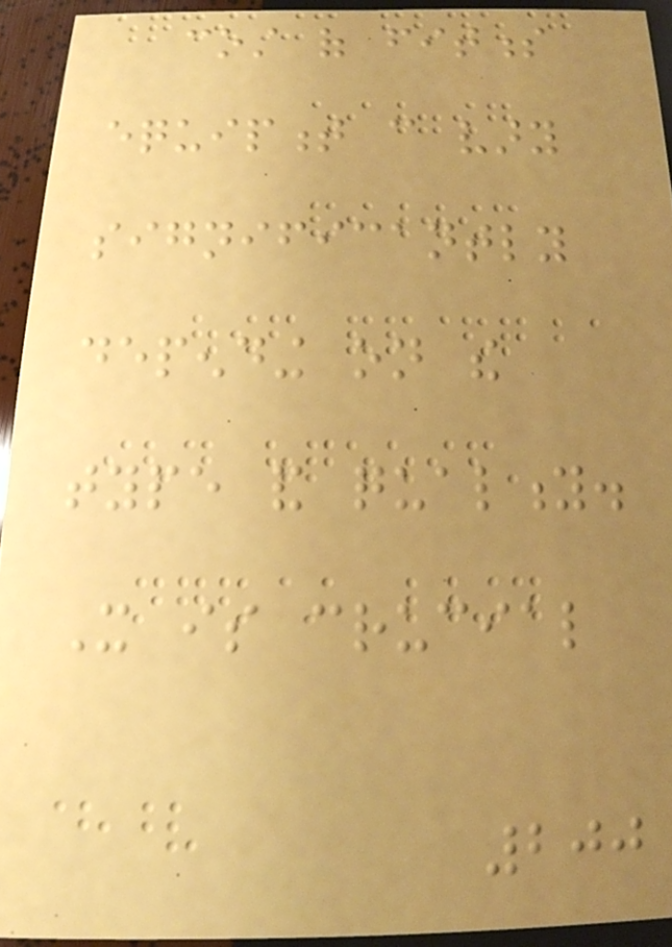cost of fitness
equipment can vary
significantly
depending on the
type and quality.
It is crucial
200
